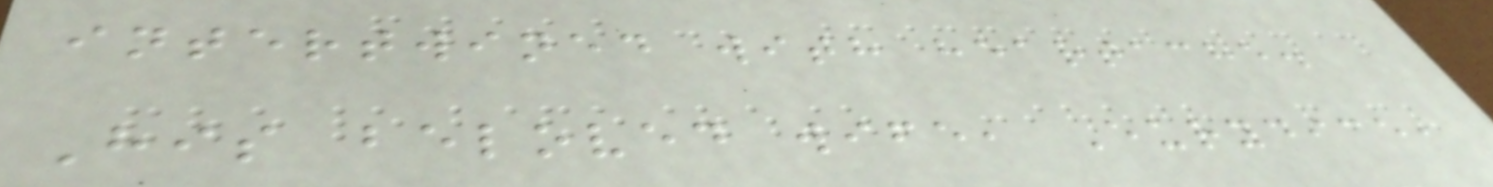intertwined with heartache.
His beloved wife, Eurydice,
